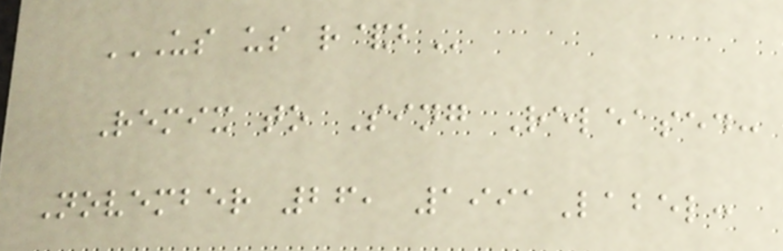US US R&B
Remix to Sing Released:
November 26, 1991Label:
